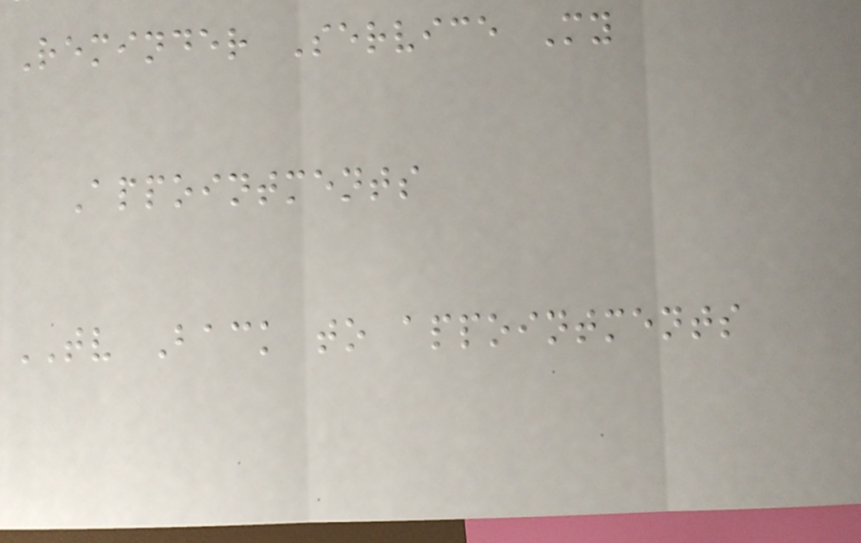Reminder Service My
Appointments
TV Back to appointments
